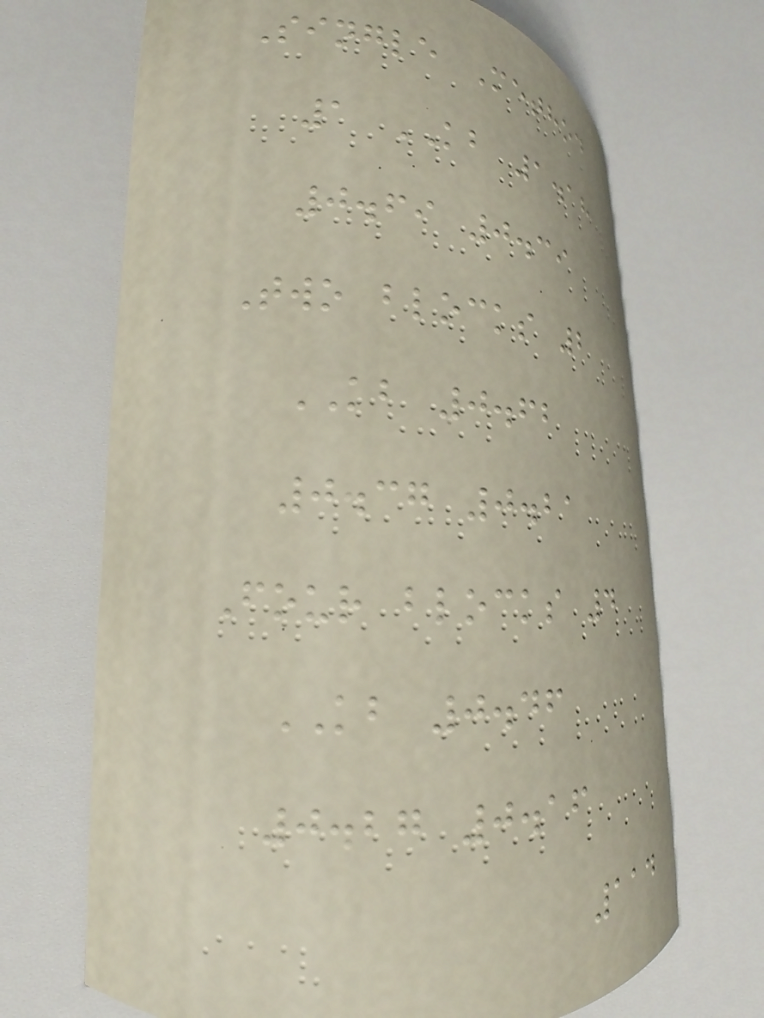Single Method
1 KB 1.18
0.69 0.39
Two blocks 2
KB 0.62
0.37 0.21
Four blocks 4
KB 0.46
0.27 0.16
114
